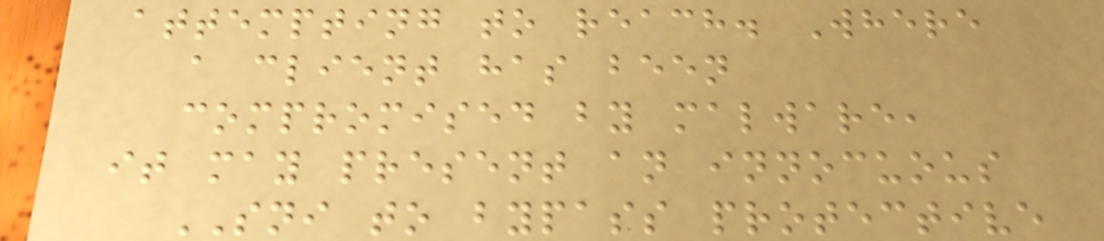attempting to reach. Where
a client has been
compromised by malware,
it may present an innocuous
SNI to bypass protective
